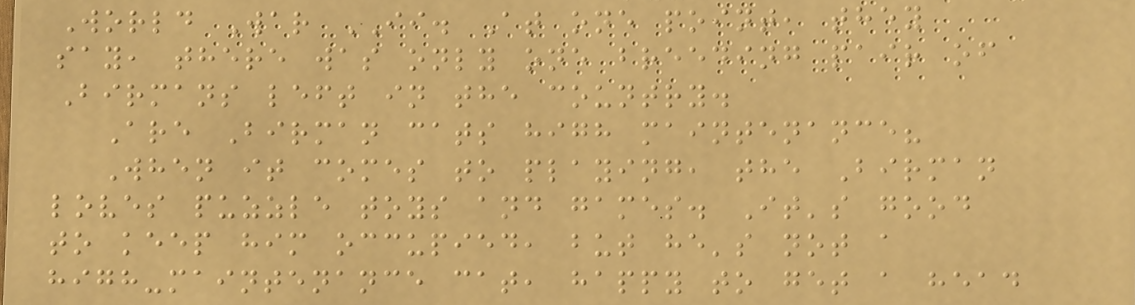World War II. At one point, they
say, there was only one breeding pair of
Birmans left in the country.
Are Birman cats high maintenance?
When it comes to playing, the Birman
loves puzzle toys and games. It's good
to keep him occupied, but he's not a
high-maintenance cat, happy to get a head
